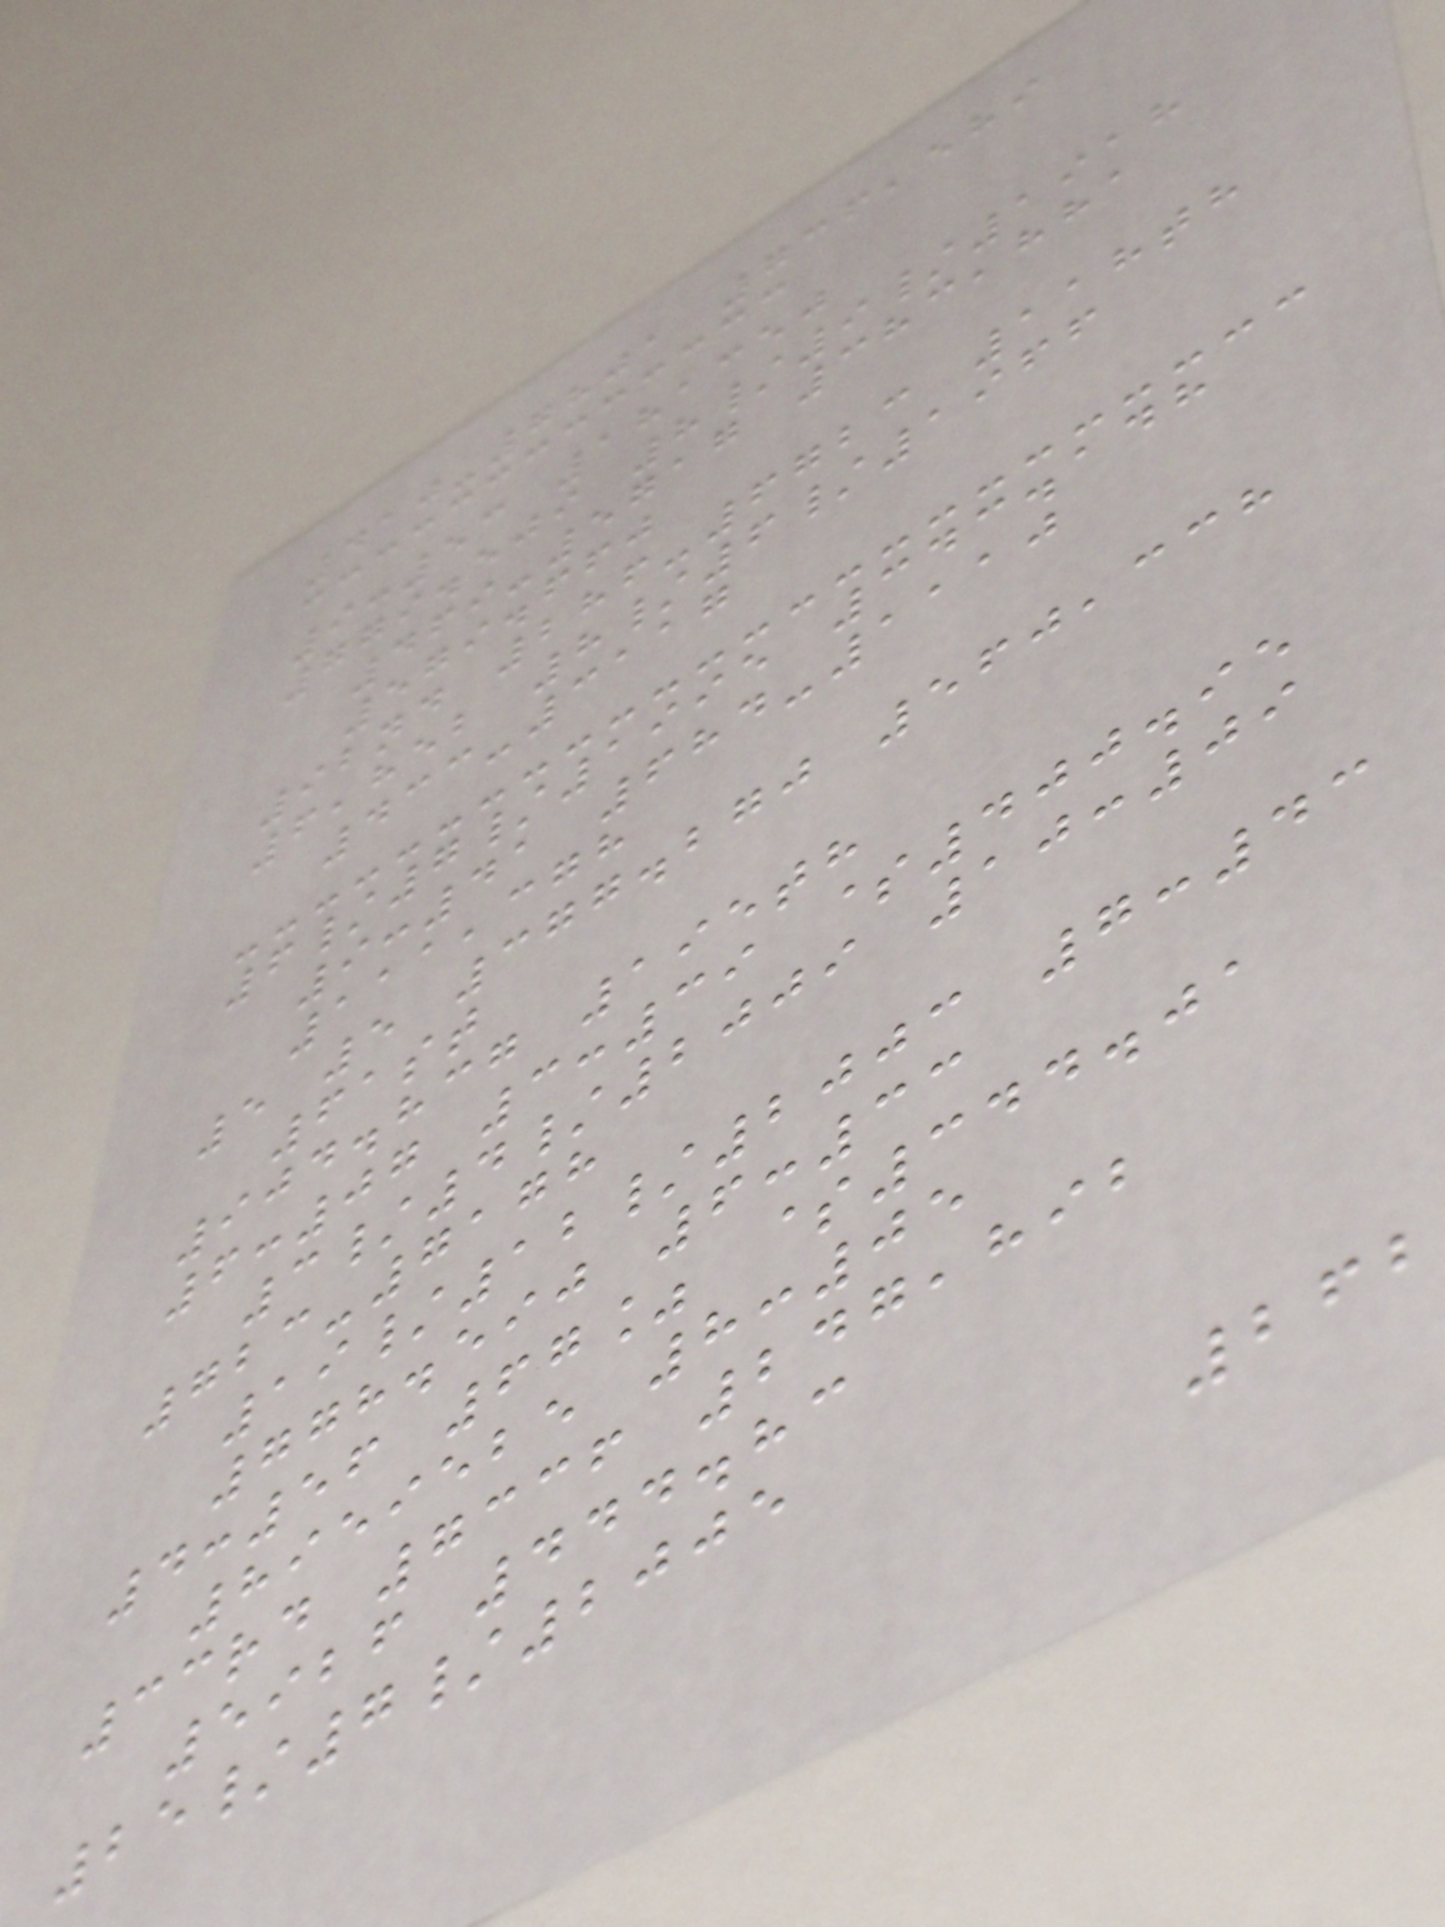410-7801 736,589
9:53 181350
779.509 8/9/1918
469-5717 383,881
579.660
92nd 286-6723 118th
6,852 8/6/1966
433-3117
6/7/1995 343.148
9:41 684-1110
111,378
5 5 377.270 560,338
61st
904.837 195th
6:07 3:39 $400.95
3/4/2009 10:09
723-7178
19/12/2003 7:43
778.590 6:33
4:56 67% $344.01
8959525 8:05
33rd 7336 247,892
5926 444.83
25/7/2005
262
